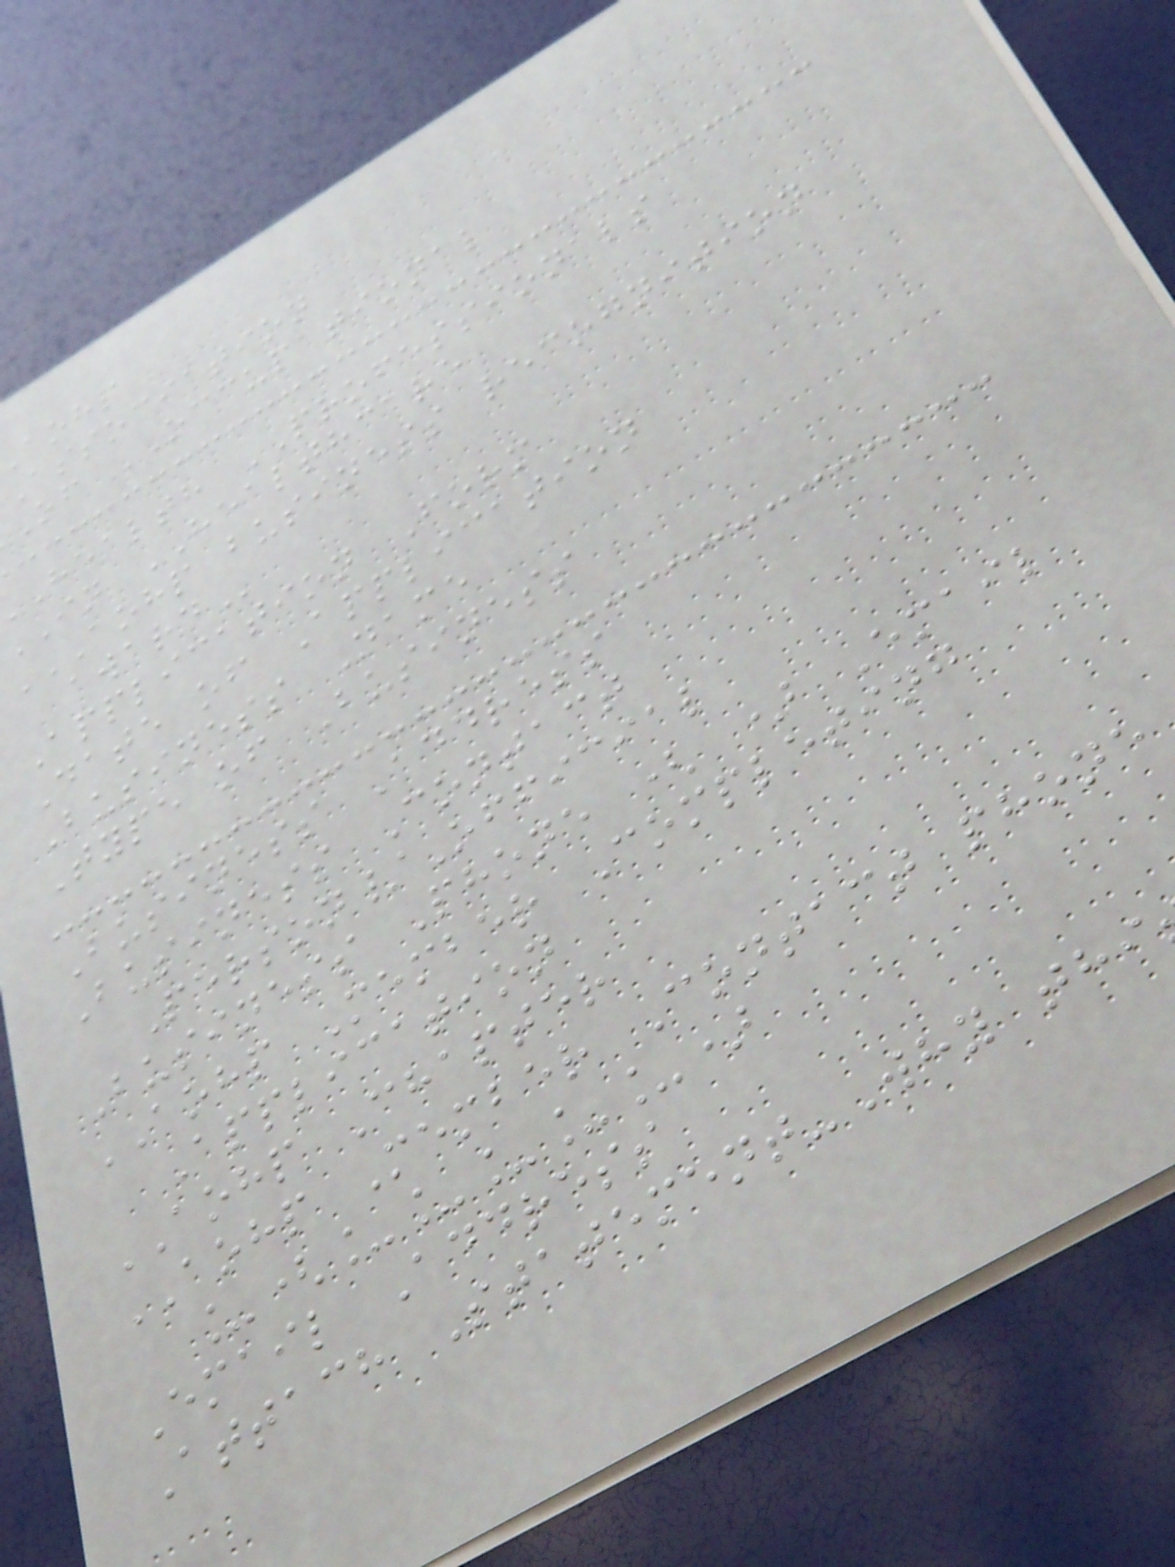aohp
association
of OCCUPATIONAL
health PROFESSIONALS
in HEALTHCARE
AOHP BUSINESS RECOGNITION
Application Form
Date of Application
Business Name
Type of Business
Business Address
Business Contact
Person/Official
Business Phone ( ) Email
AOHP Member Completing
Application
AOHP Chapter
AOHP Member Contact phone
_(_____)
Email Address
Attach Statement-Why thi
